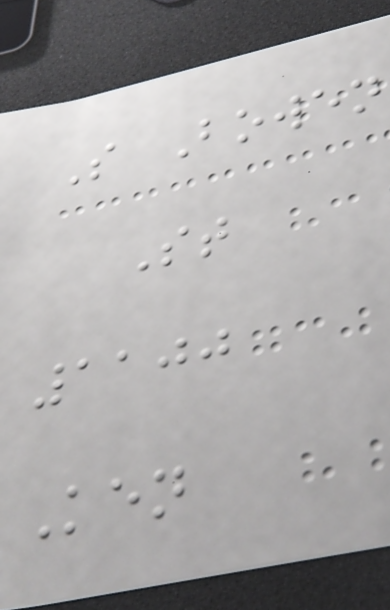S Bowen
St
1100
Ken
